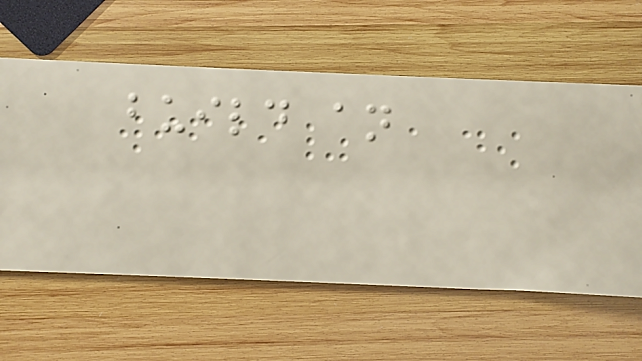build an
